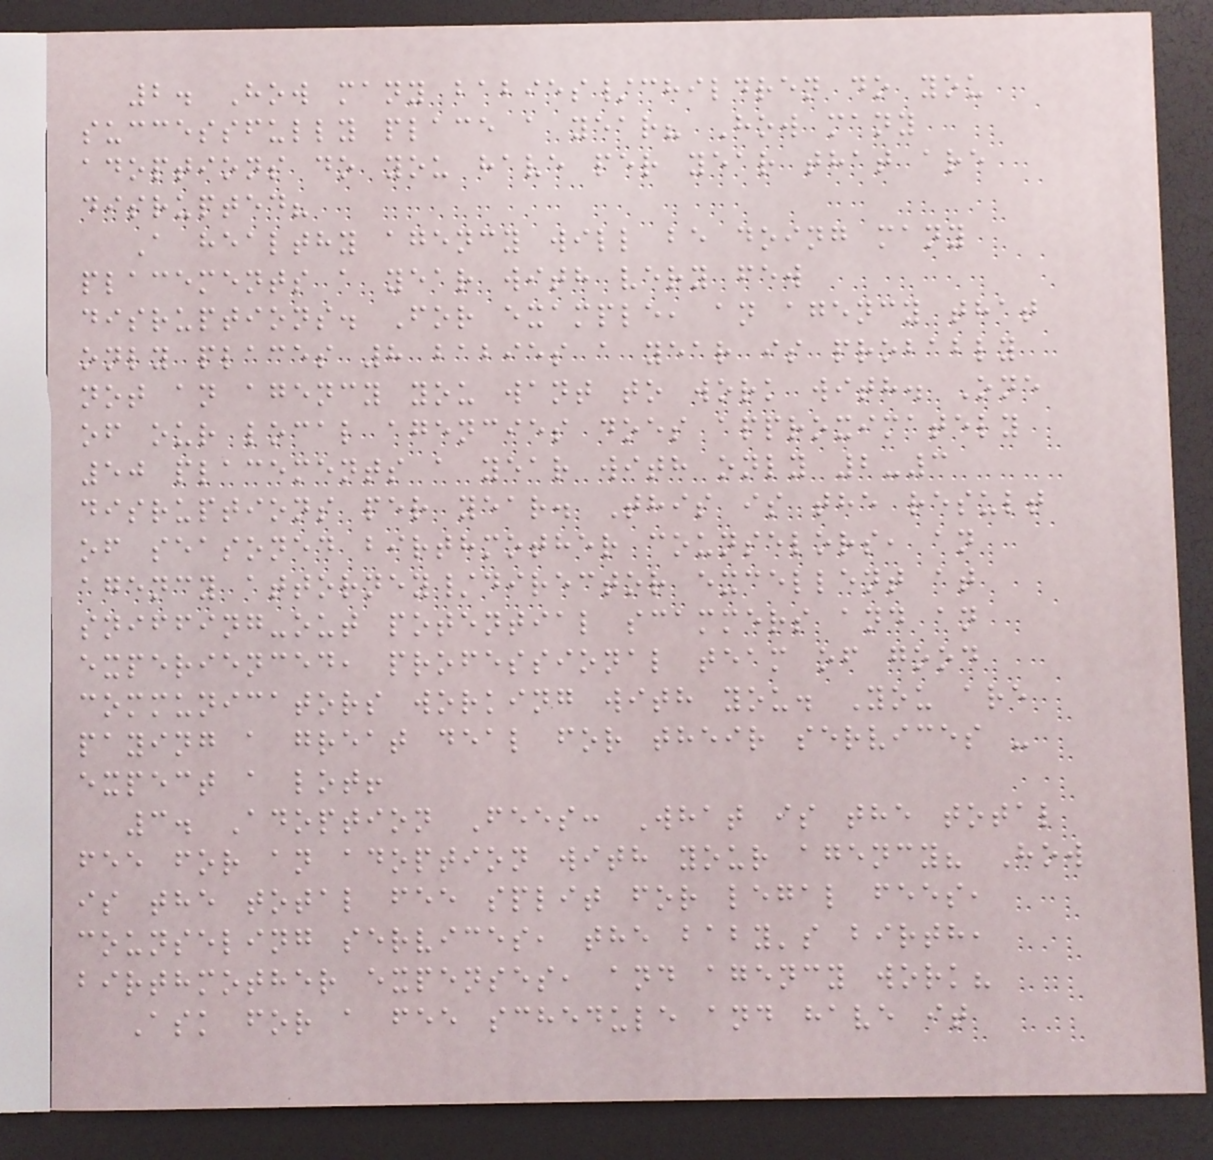2. How many babies/children do you
successfully place a year? How many
adoptions do you have per year that are
disrupted?
A healthy agency will be doing many
placements a year with very few
disruptions. For example, an agency that
only places 8 babies a year is probably
not an agency you want to work with. One
of our local agencies does approximately
50 placements a year with only 2-3
disruptions per year. This is the result
of seasoned birthmother counselors, an
agency attorney/director excellent at
sniffing-out potential scammers and an
experienced, professional team of good
communicators working with you. You are
paying a great deal for their services -
expect a lot!
3. Adoption Fees: What is the total
fee for an adoption with your agency? How
is the total fee split for legal fees,
counseling services, the baby's birth,
birthmother expenses, and agency work?
Ask for a fee schedule and have it
